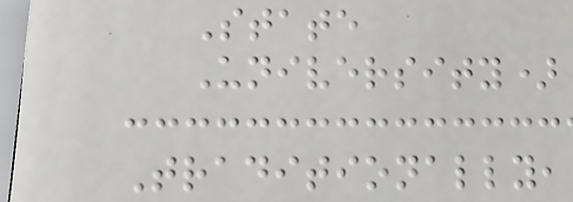State
University)
Traditionally,
